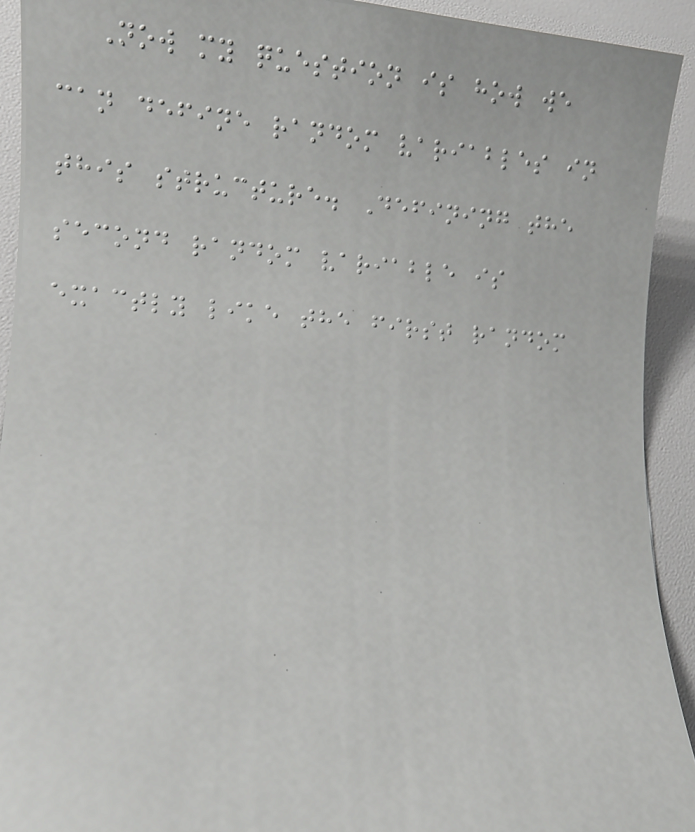Now my question is how we
can define random variables in
this structure. Defining the
second random variable is
exactly like the first random
